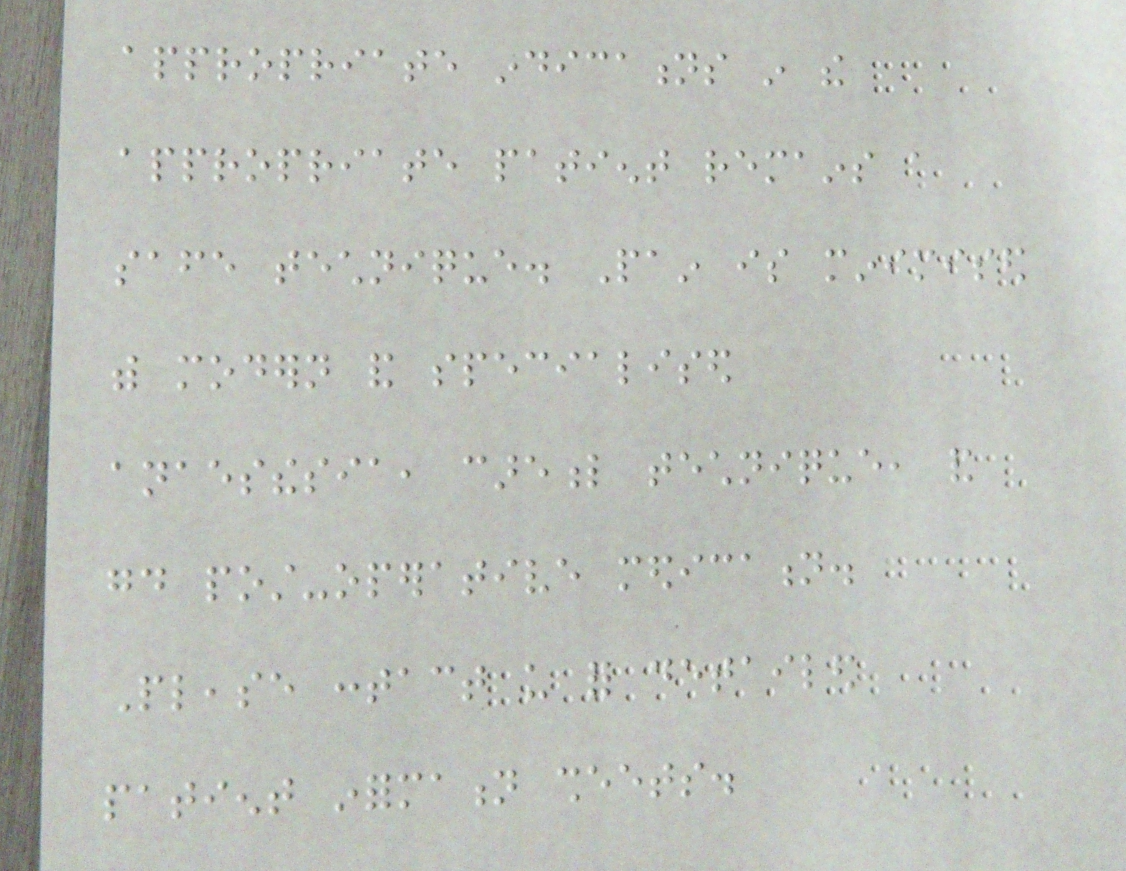appropriate indications in the
appropriate patient remains a
safe technique. Pain is minimised
with modern and specialised
anaesthesia, careful technique, and
good post-operative medication.
Please contact us for detailed
patient information sheets.
